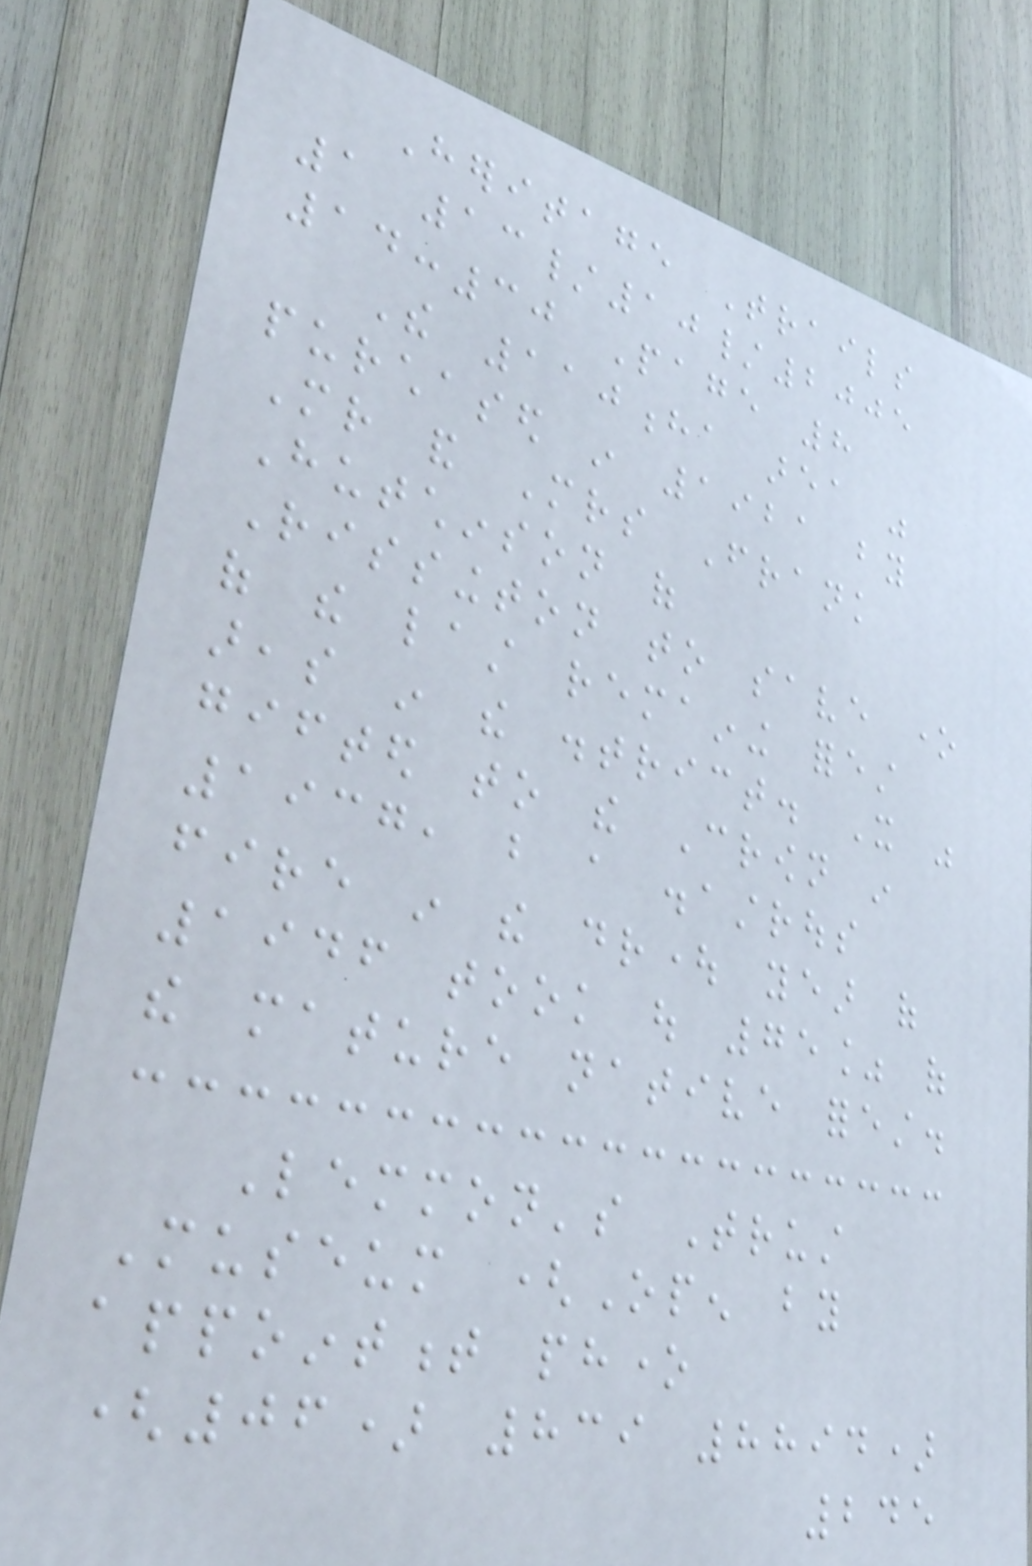Heritage Trails
1 13/10/2005
14:30 Page 8
The 110ha area was
purchased in 1921 by
Mr and Mrs Frank
Hutchinson of
Rissington to save one
of the last remaining forest
areas in the district. It was
gifted to the Crown in
1937, but a disastrous
fire in the drought year of
1946 took out 75% of
the mature native forest.
Lemmon's Trust
Museum (Open by
appointment phone
(06) 839 8894)
245
